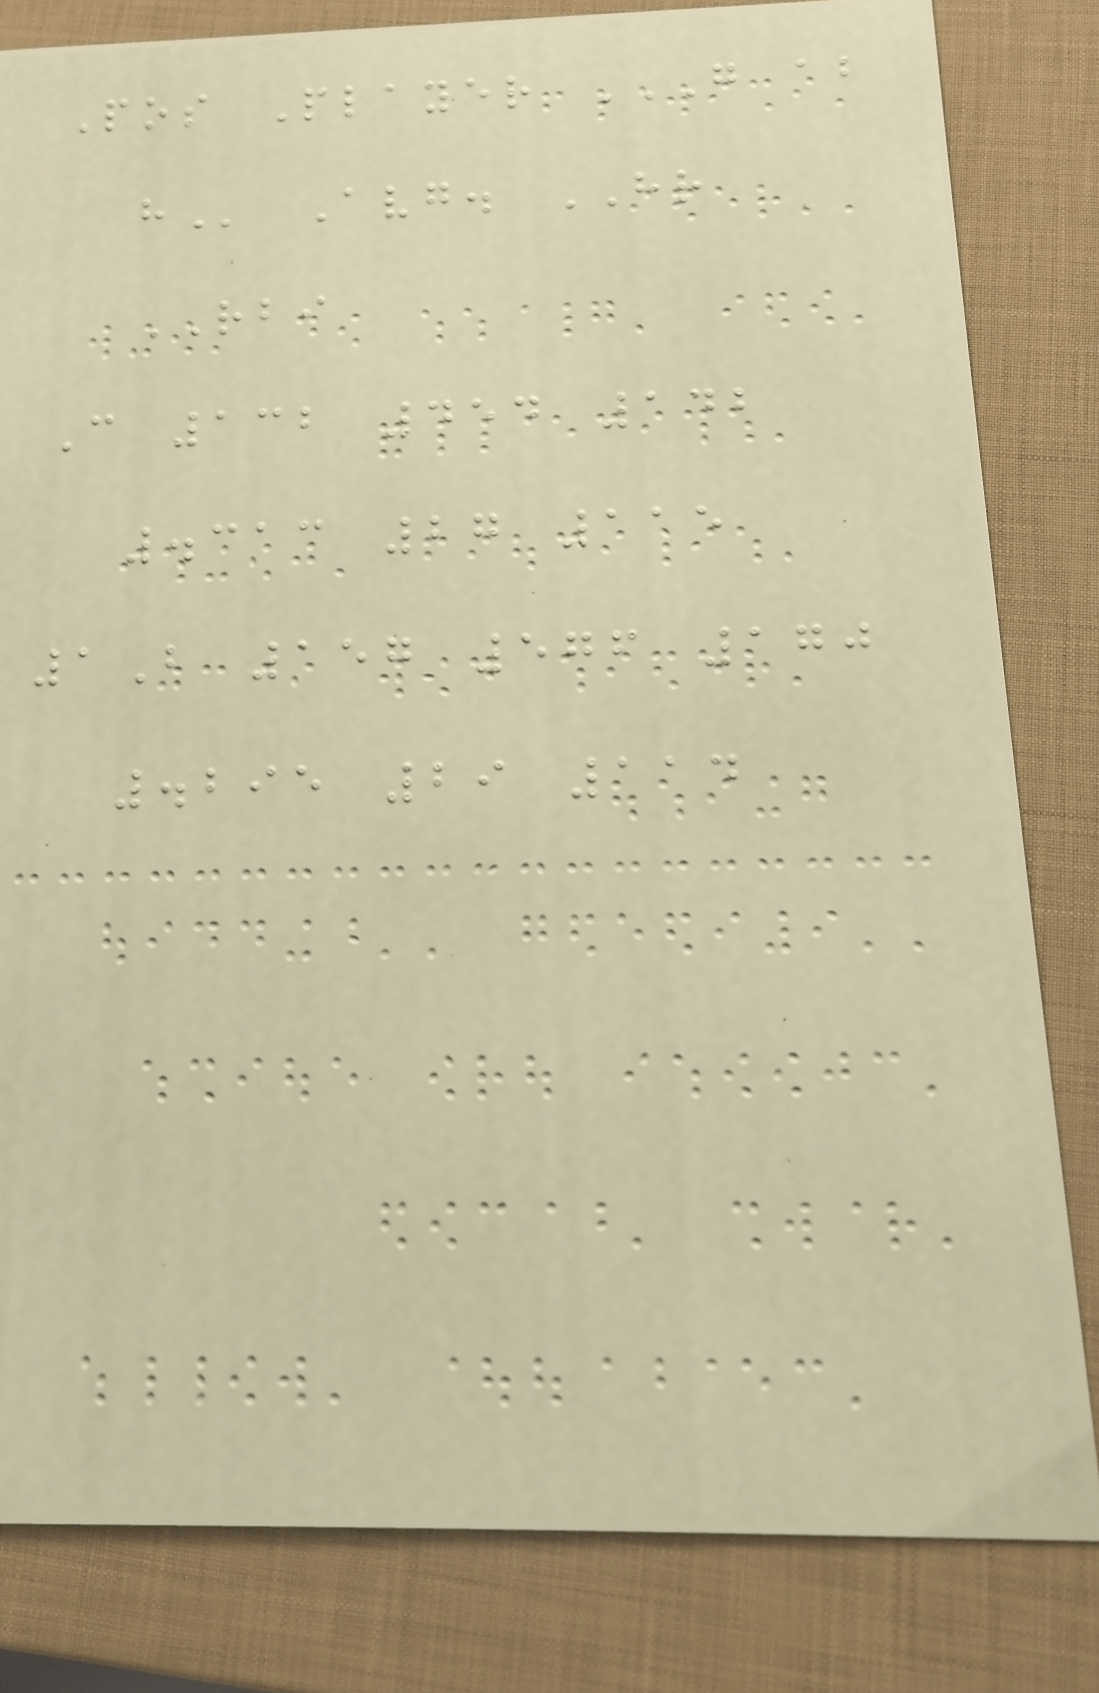Pos Player G AB
H Avg. HR
RBI
C 132 454 142
.313 27 115
1B 157 576 170
.295 29 114
